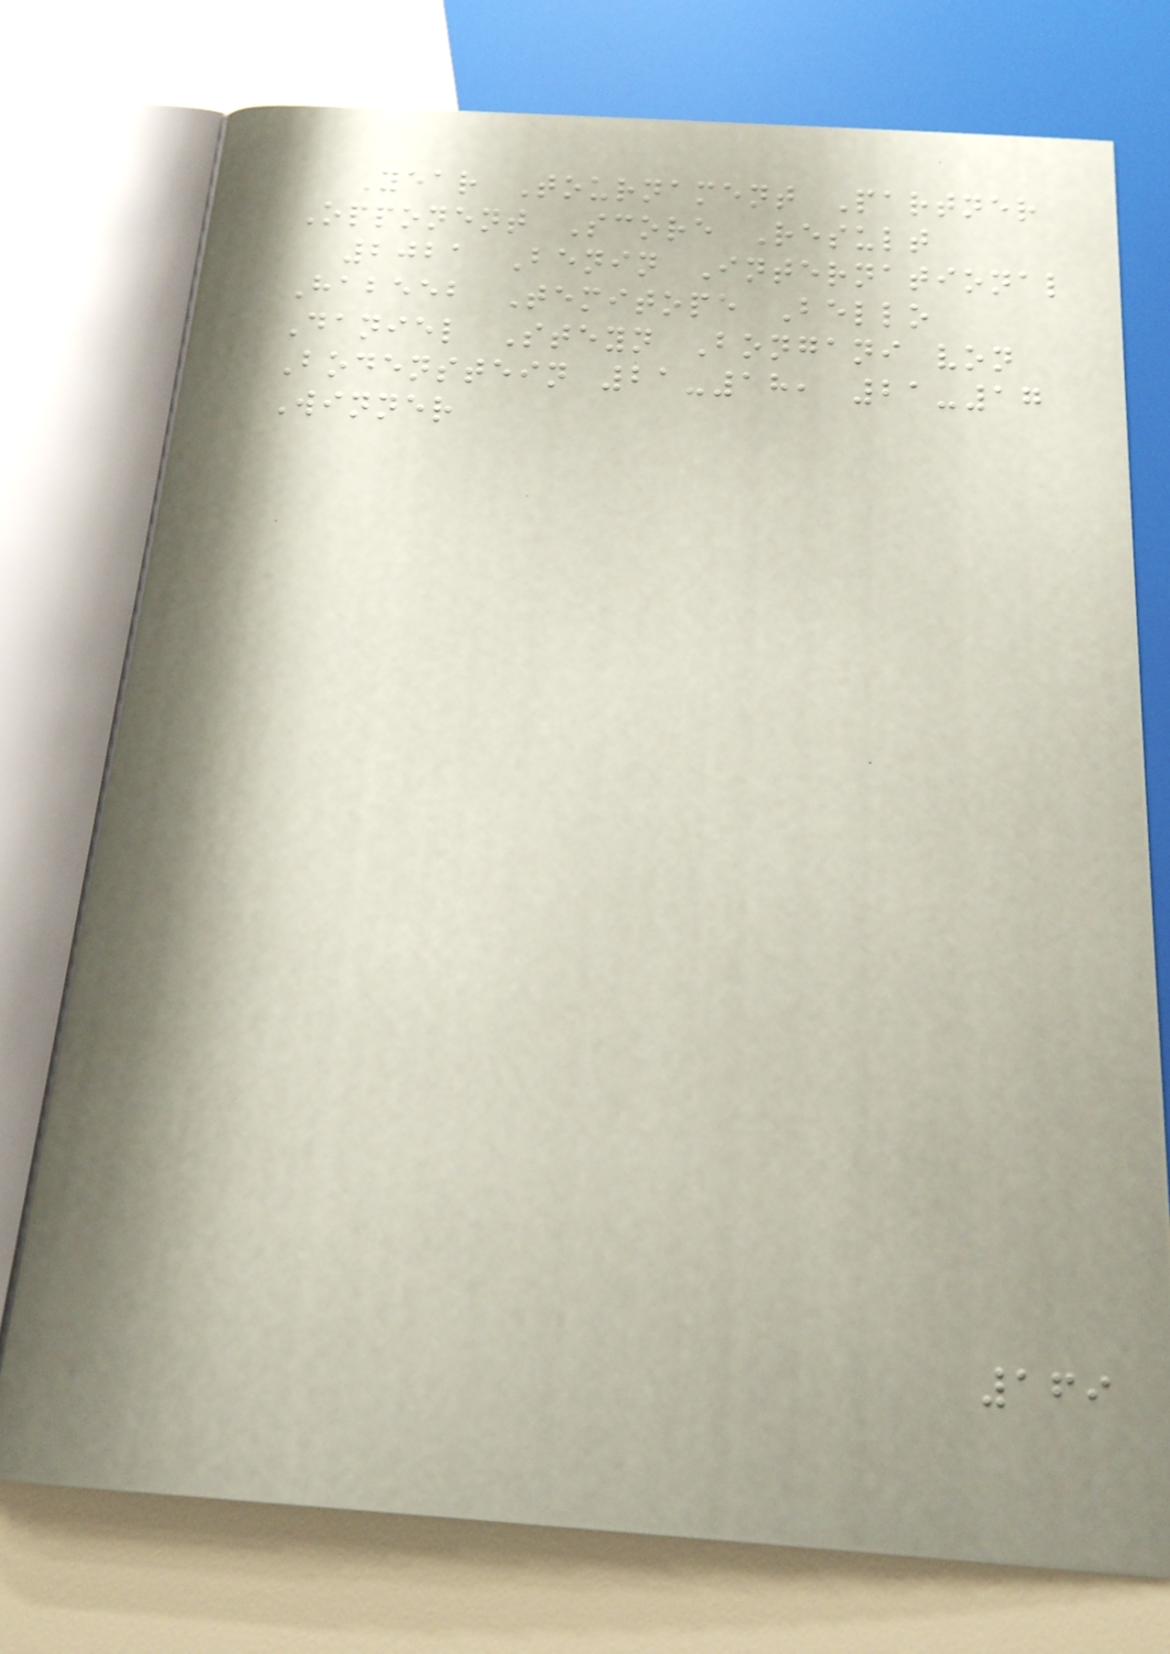Year Tournament Partner
Opponent Score Result
2021 Benin International
Habeeb Temitope Bello
Daniel Steyn Bongani von
Bodenstein 21-18, 21-17
Winner
169
